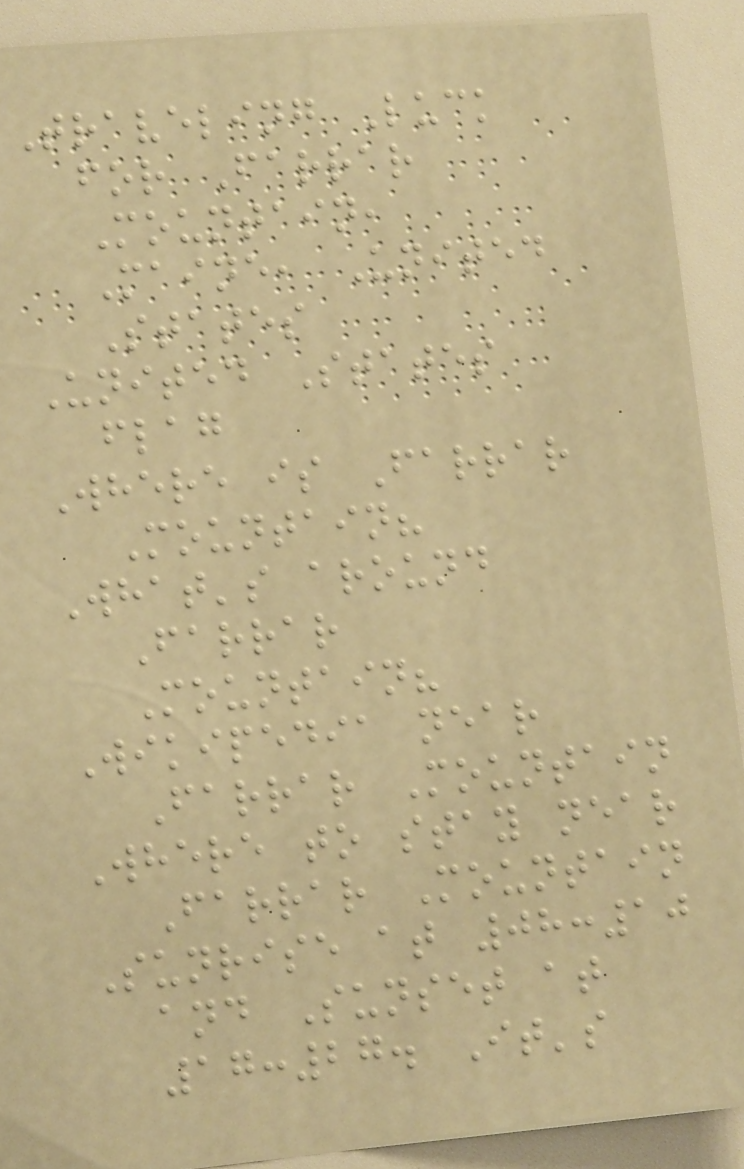Traveling Luck
for Farrar
Mountain,
Maine, United
States
United States
flag
Where is Farrar
Mountain?
What's around
Farrar
Mountain?
Wikipedia near
Farrar Mountain
Where to stay near
Farrar Mountain
Sunrise at 08:10
and Sunset at
17:27. It's
